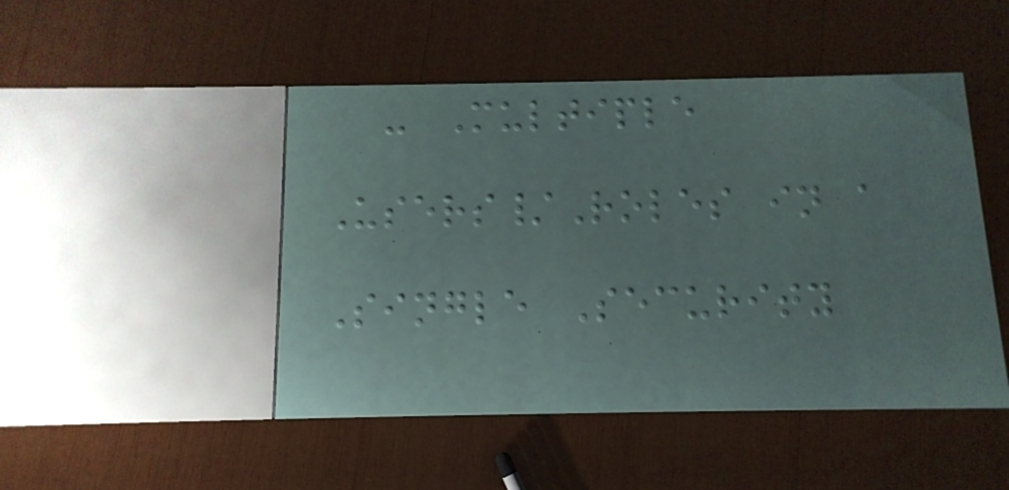- Multiple
Users/Roles in a
Single Security
